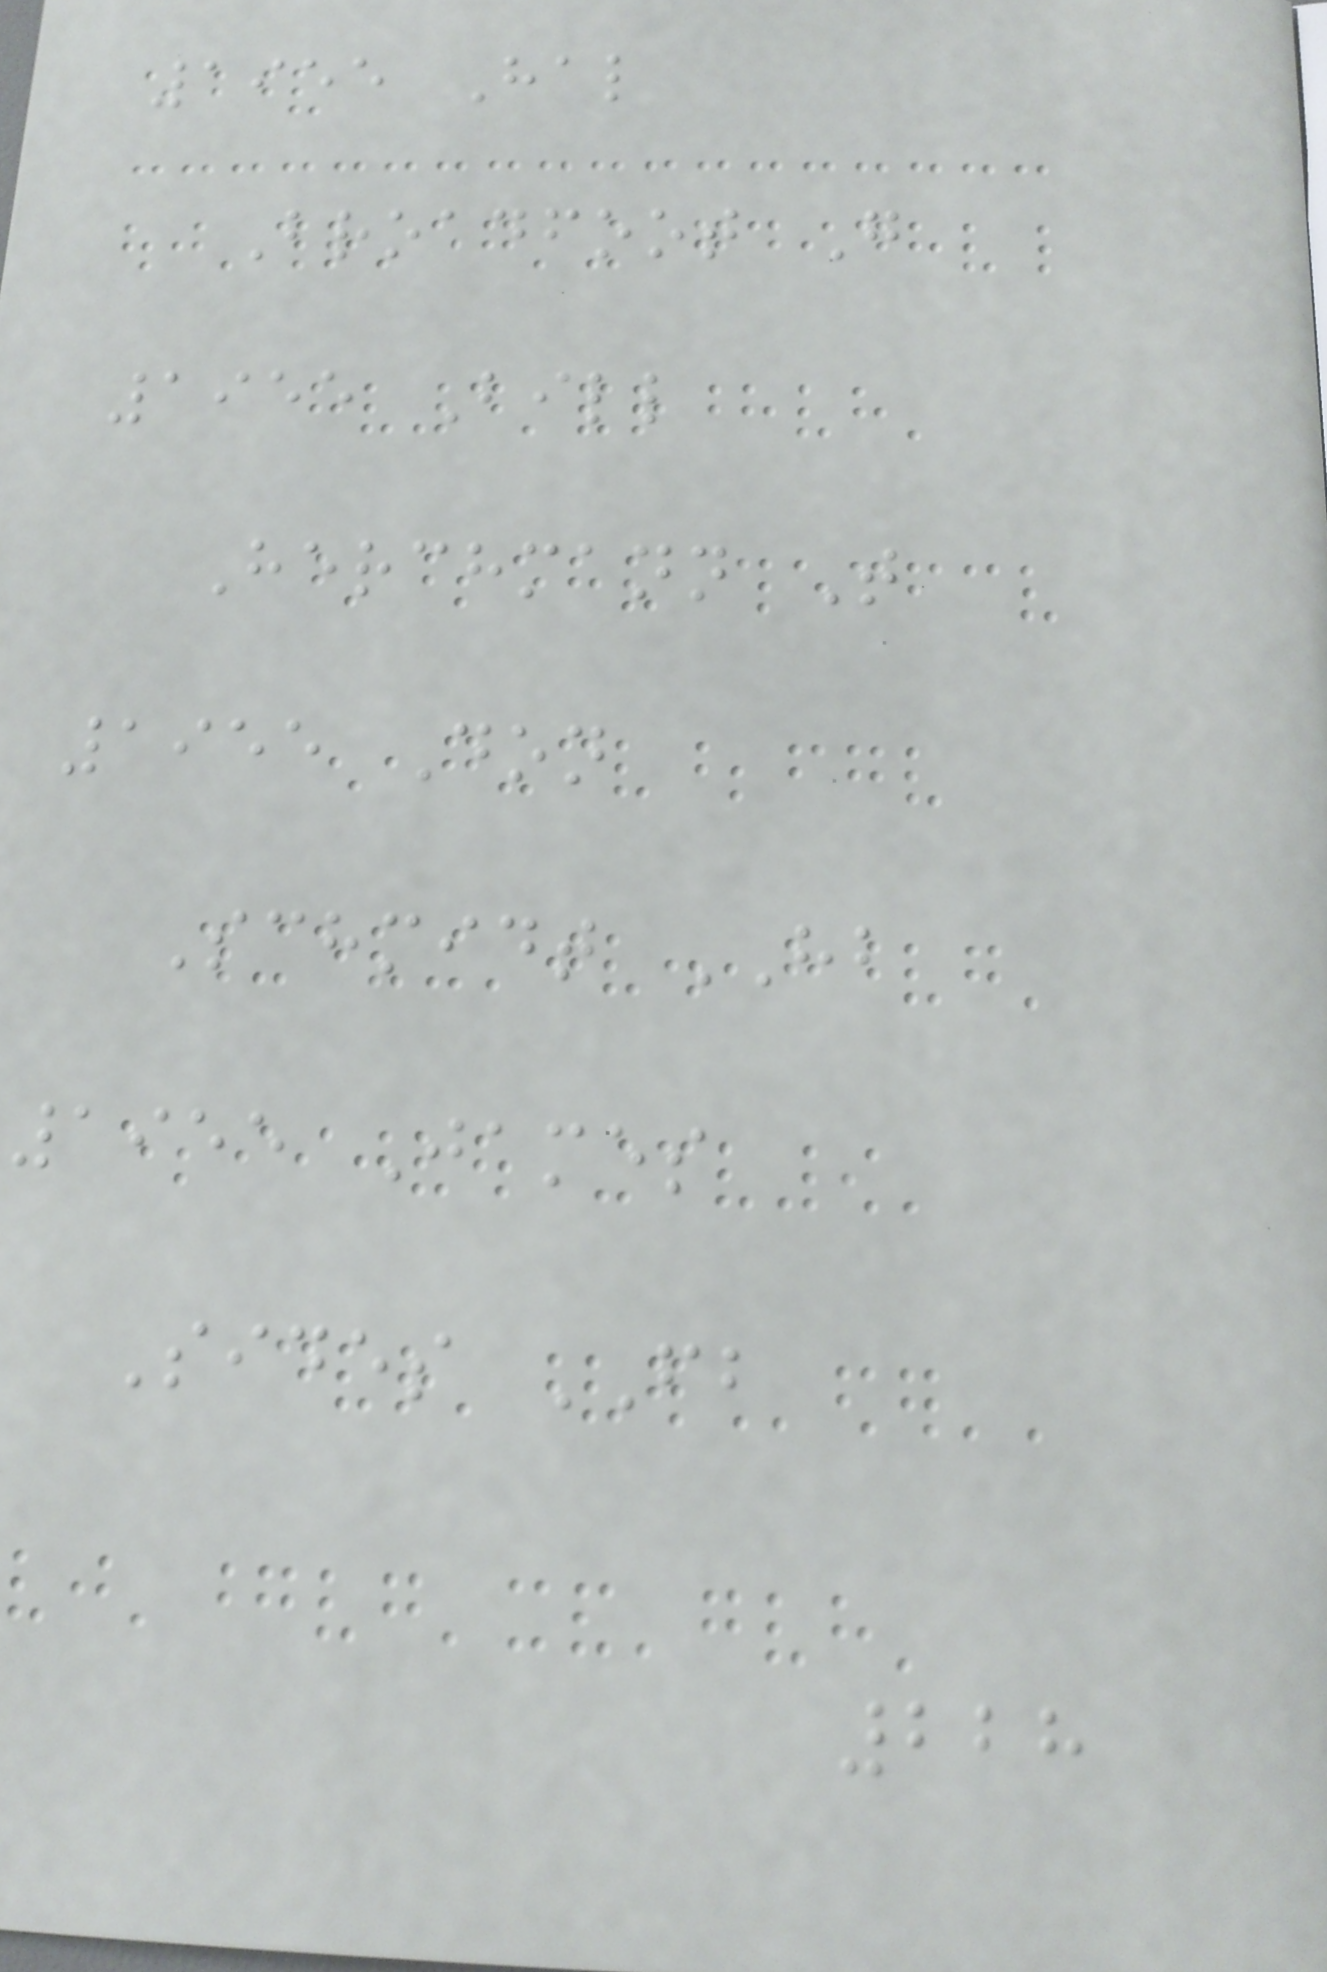1955 Hal
Broadfoot G
1955 Bill
Herchmann T
1955 Don
Schmidt HB
1955 James
Sides FB
228
